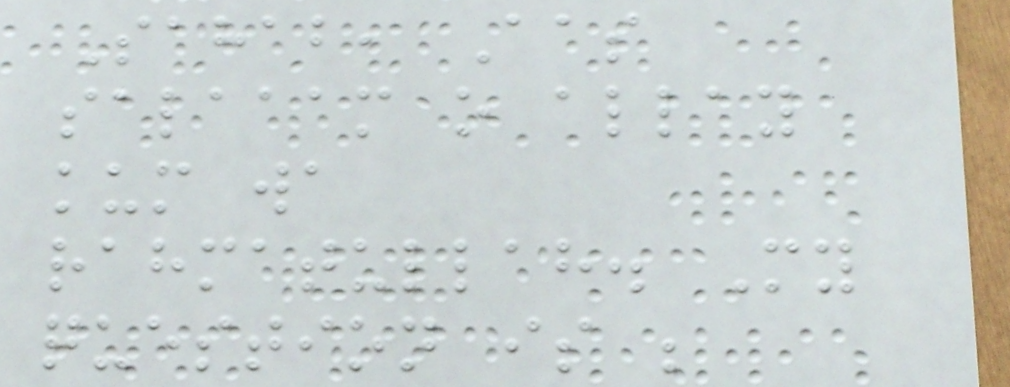Sahab, Aas
salaaam o allay
kum wa
rahmatullah. My
question is ;
